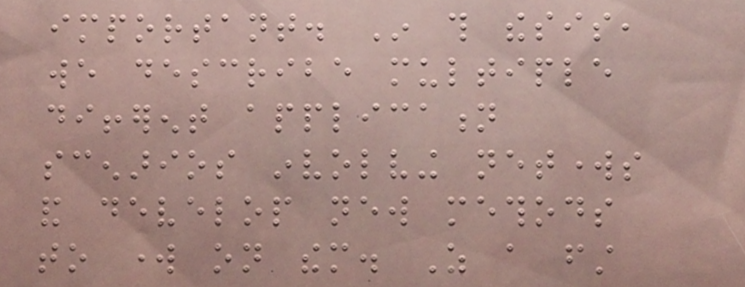important. In this thesis,
we describe multiple
different application
scenarios involving networks
and develop new methods
to work on them. As a first
